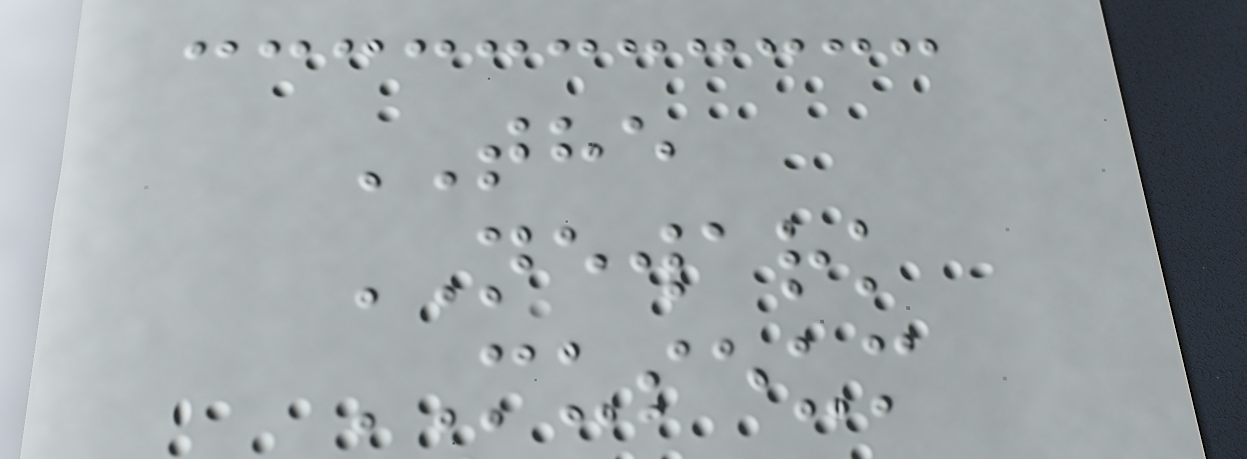THE
NEWARK
MUSEUM
